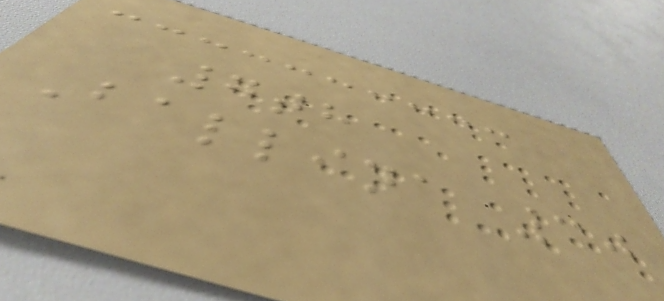7th
Ballina 30
